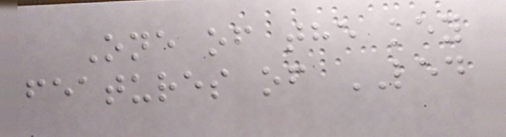One of the key
features of LED
